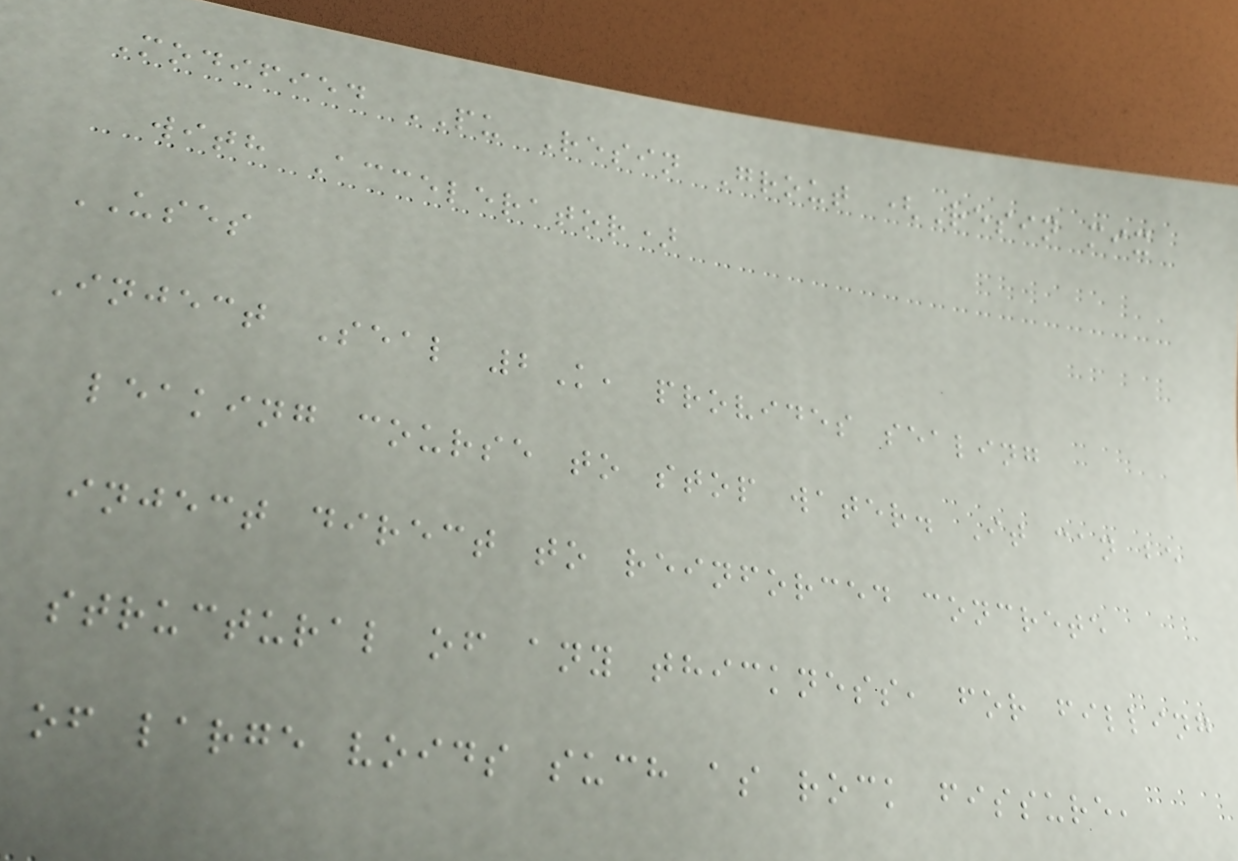Modified PU Resin Grout (Resin mix
with Accelerator)
USES
Inject Seal 2K, provides sealing
leaking course to stop water. It can be
inject direct to reinforced concrete
structural of any thickness, for filling
of large voids such as rock fissure,
